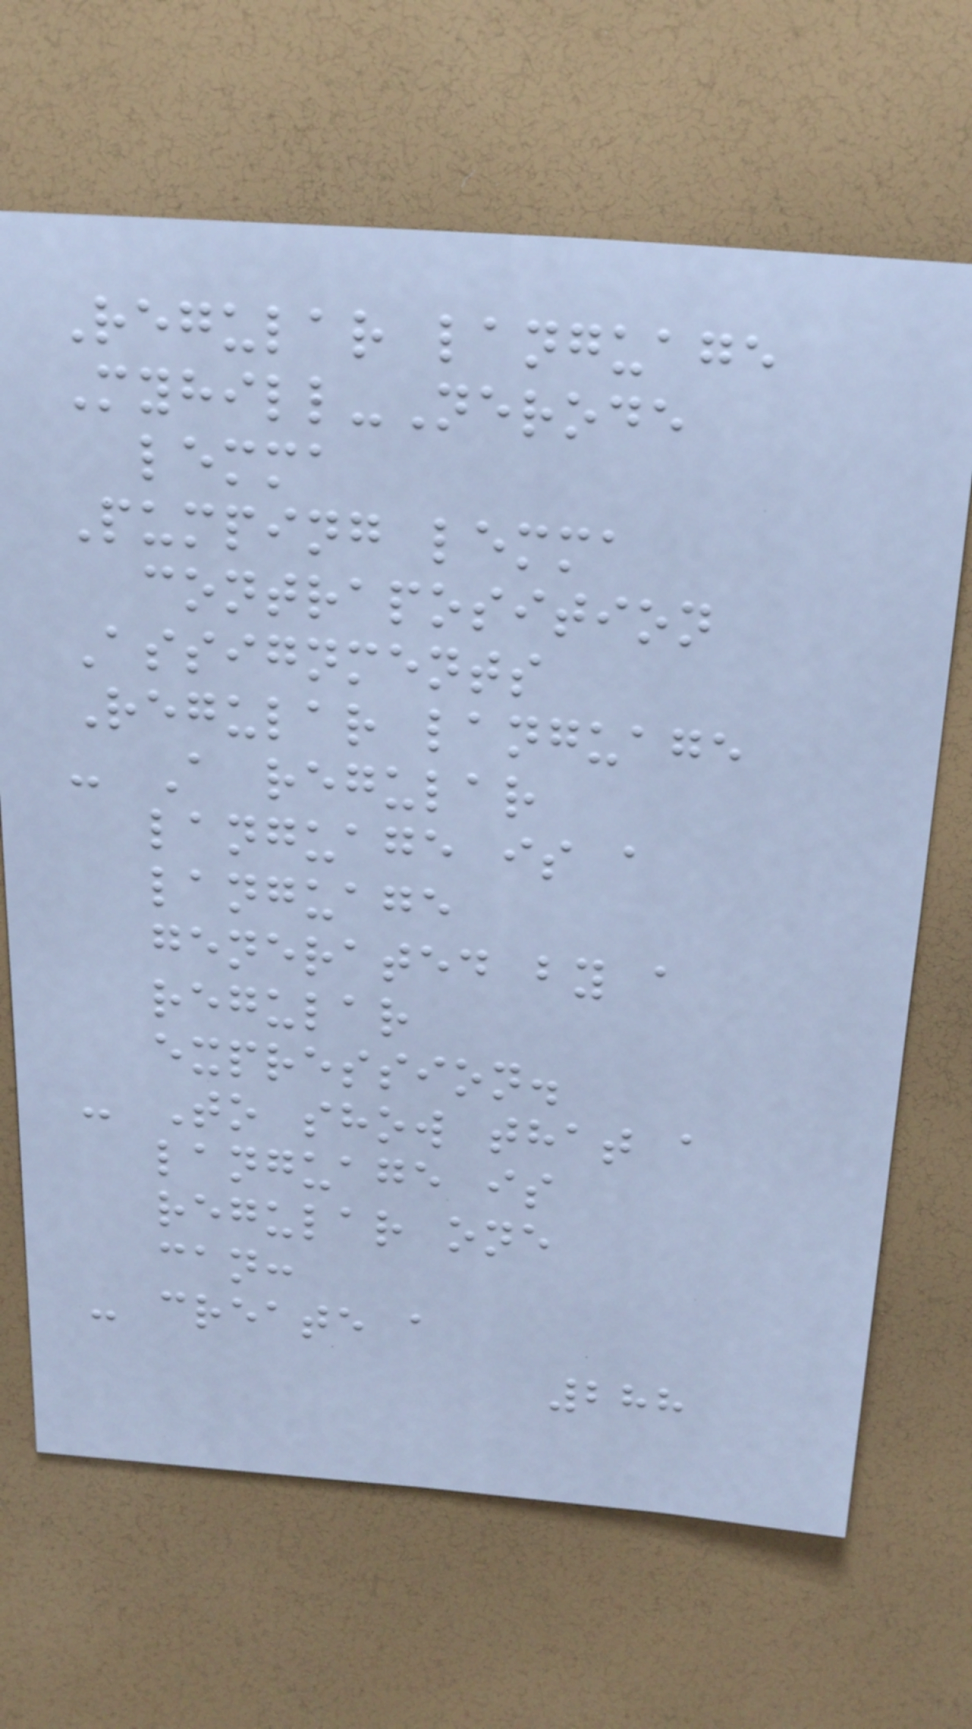Regular language
Myhill-Nerode
lemma
Pumping lemma
contraposition
Assignments
Regular language
- A regular
language is a
language
generated by a
regular
expression.
- To show that a
language is
regular one
can:
- create a
288
